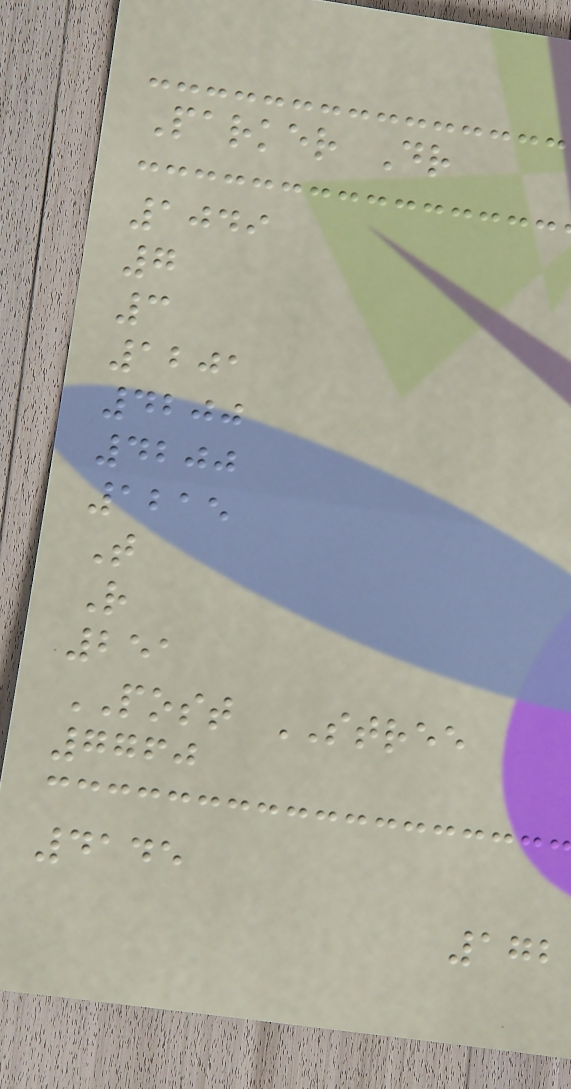Parker Dr
1049
7
3
1201
4200
4200
1215
T
R
251
POST STREE
7760
4145
172
